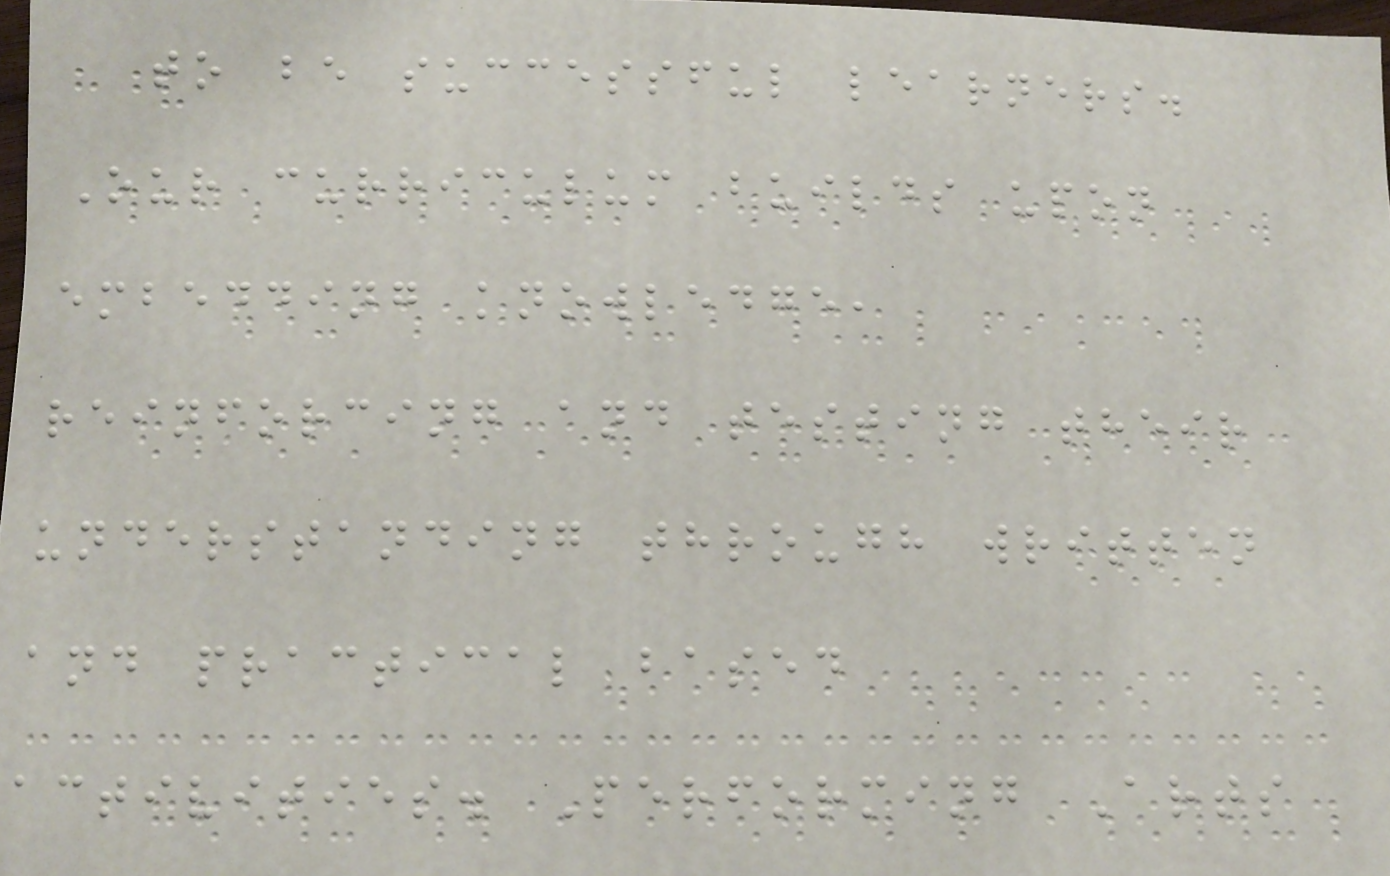to be successful learners.
Our curriculum builds upon
embedding knowledge,
reinforcing and testing their
understanding through written
and practical based
activities. Performing Arts
